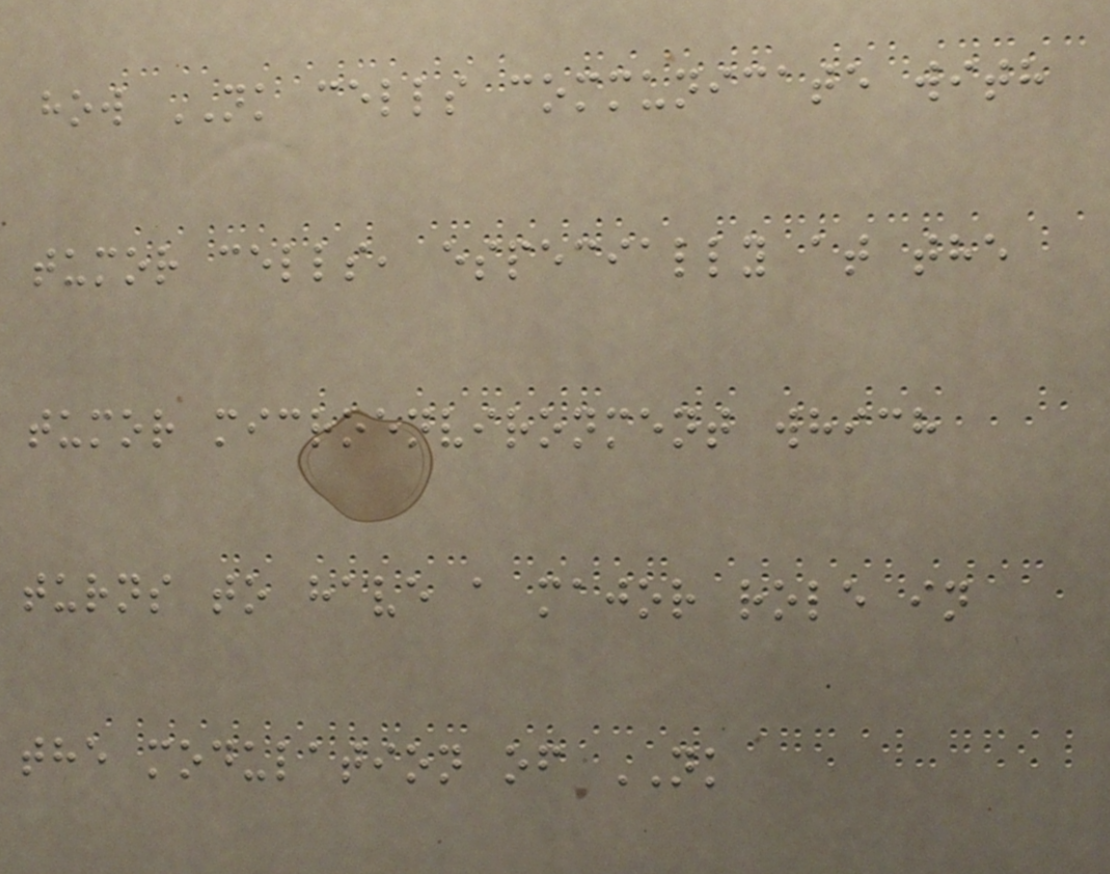how NK cells communicate with
tumor cells, especially at the
tumor microenvironment which
turns to have a major role in
the modulation of NK
